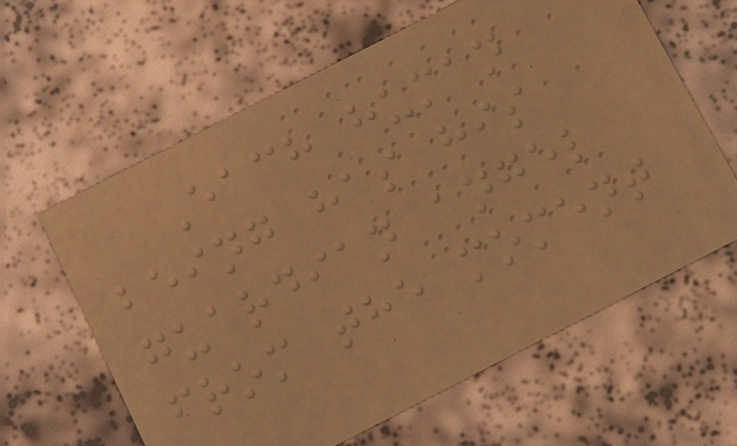Each human
being has his
guardian angel
from the moment
